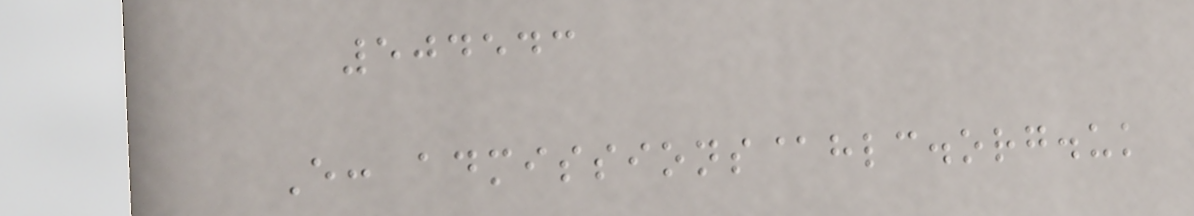504543
E: admissions@hlc.org.uk
